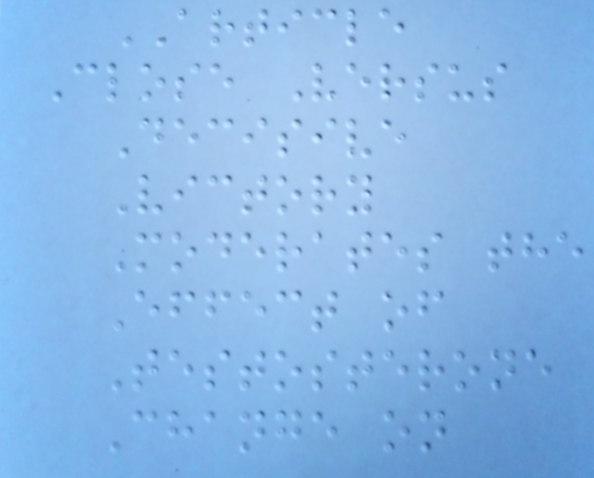ARTICLE
Close Versus
Decisive
Victory
Moderates the
Effect of
Testosterone
Change on
